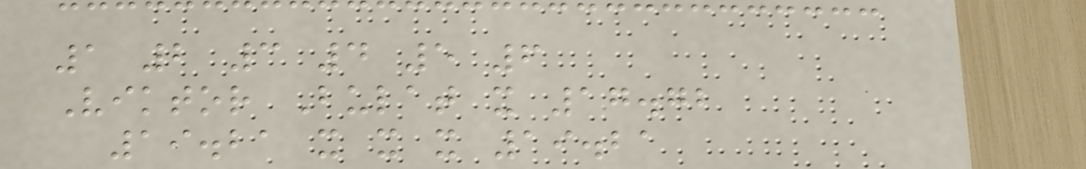1 2 3 4 5 6
Viktor Bulat x 17.72
19.21 x x x 19.21
